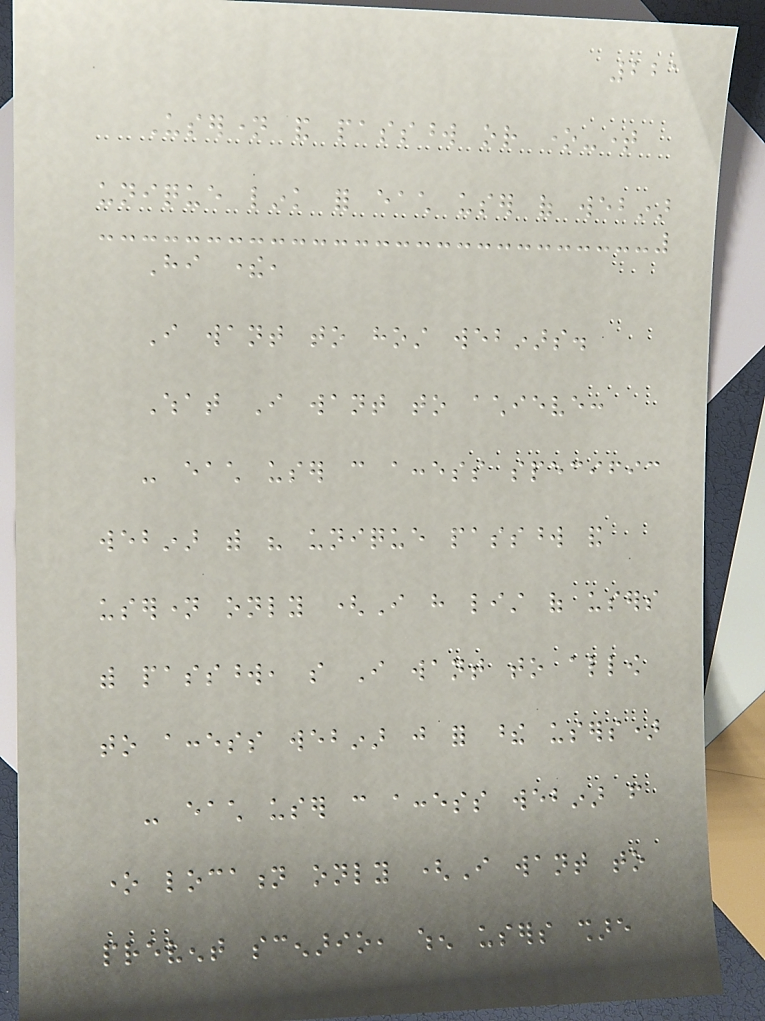221
Username and password or one-time
unique link for each user of webinar
Hi there,
I want to host webinars.
What I want to achieve:
- each user can access specific
webinar with his unique password and
username only (I have list of users
with password, so I want to allow
to access webinar just for these users)
- each user can access webinar from
one location only (I want to
prevent scenario, when users share
